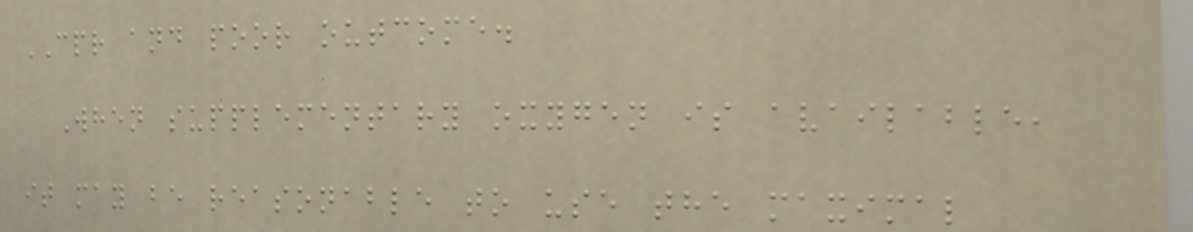CPR and poor outcome.
When supplementary oxygen is available,
it may be reasonable to use the maximal
